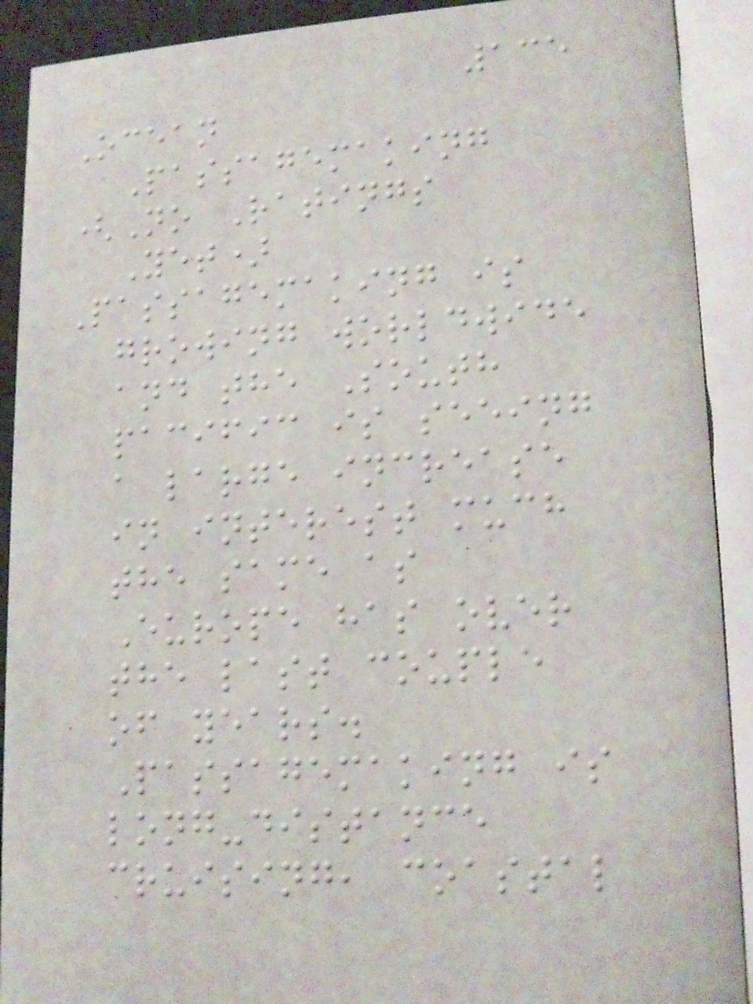135
Ocean
Passagemaking
(No Ratings
Yet)
Passagemaking is
growing worldwide
and the South
pacific is seeing
a large increase
in interest much
the same as
Europe has over
the last couple
of years.
Passagemaking is
long-distance
cruising, coastal
